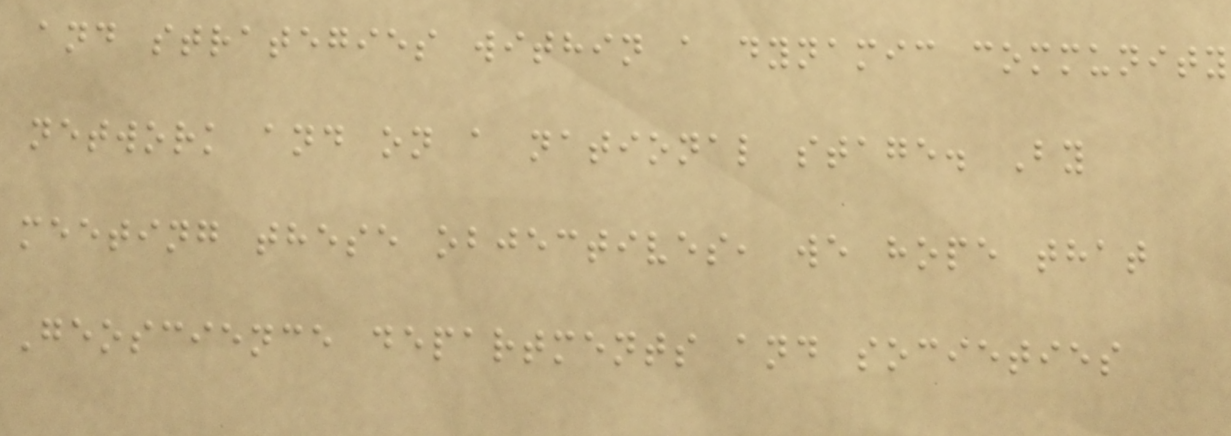and strategies within a dynamic community
network and on a national stage. By
meeting these objectives, we hope that
Geoscience departments and societies
